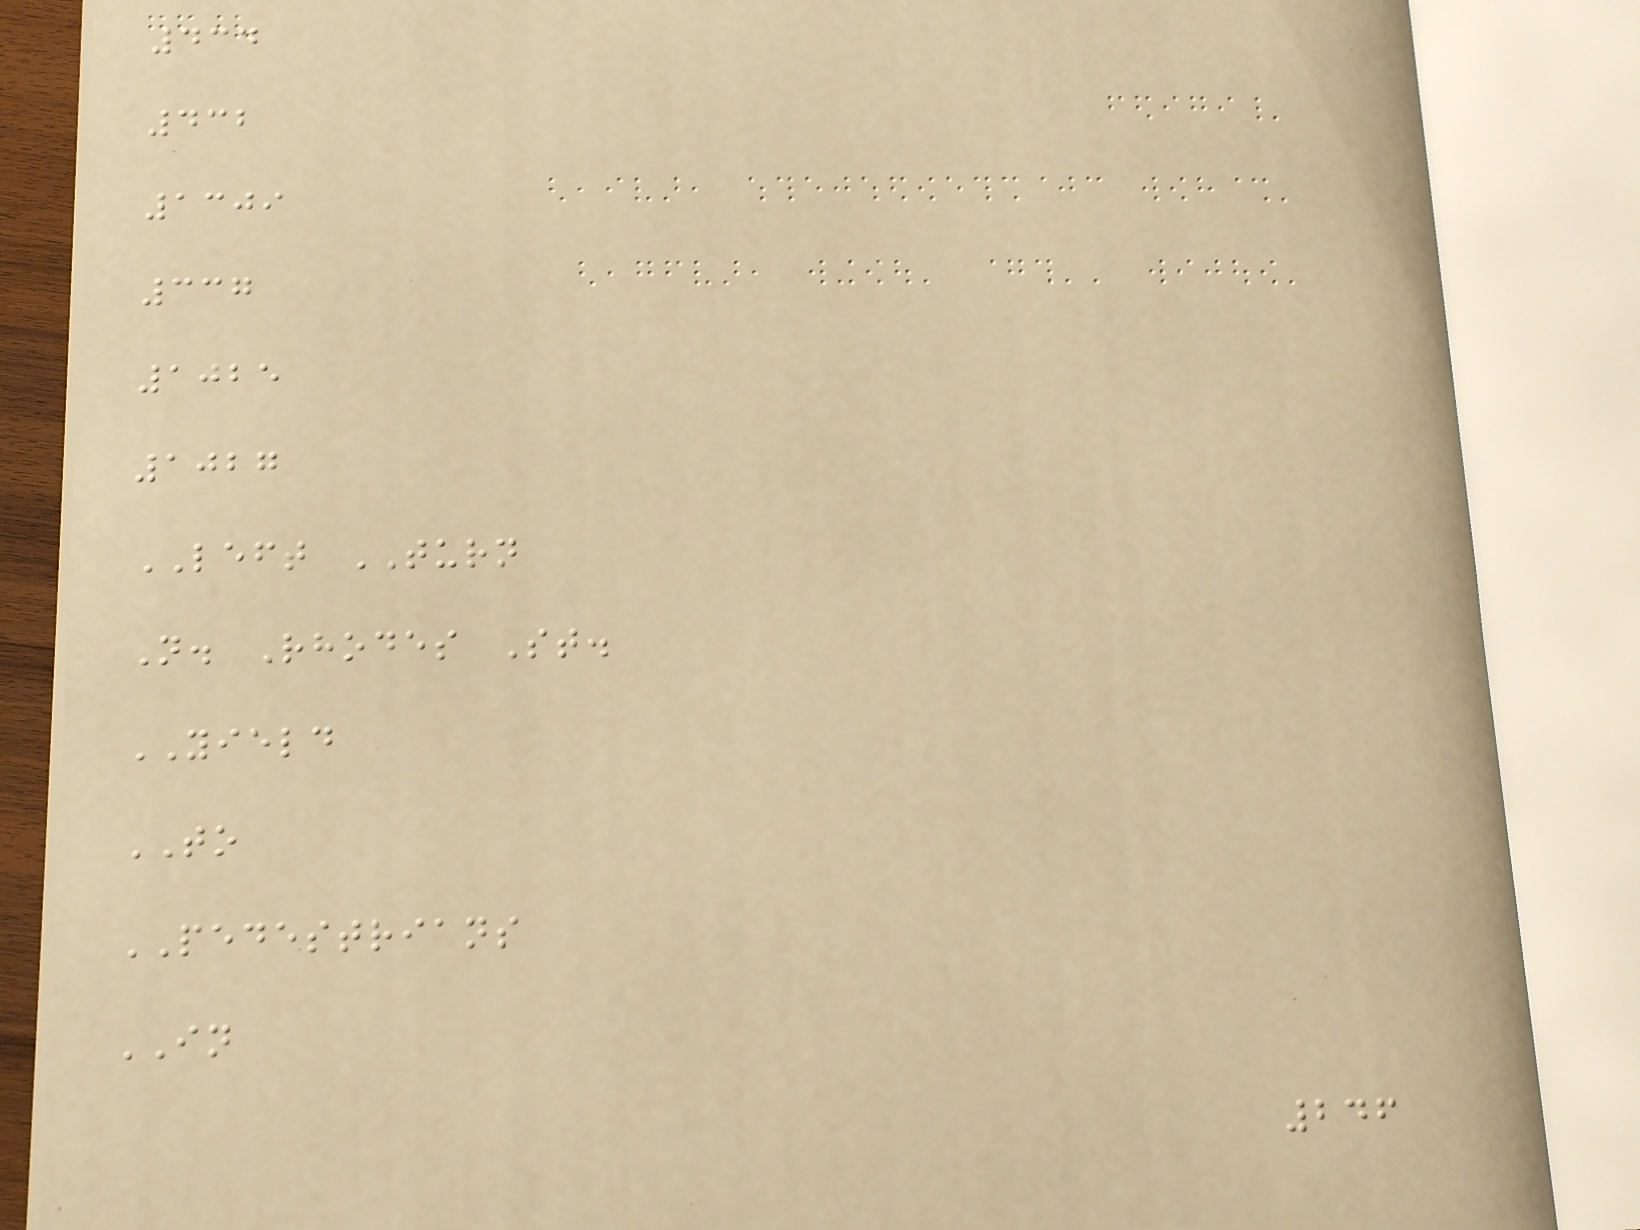434
432
1309
337
1025
1027
LEFT TURN
N. Rhodes St.
YIELD
TO
PEDESTRIANS
IN
246
